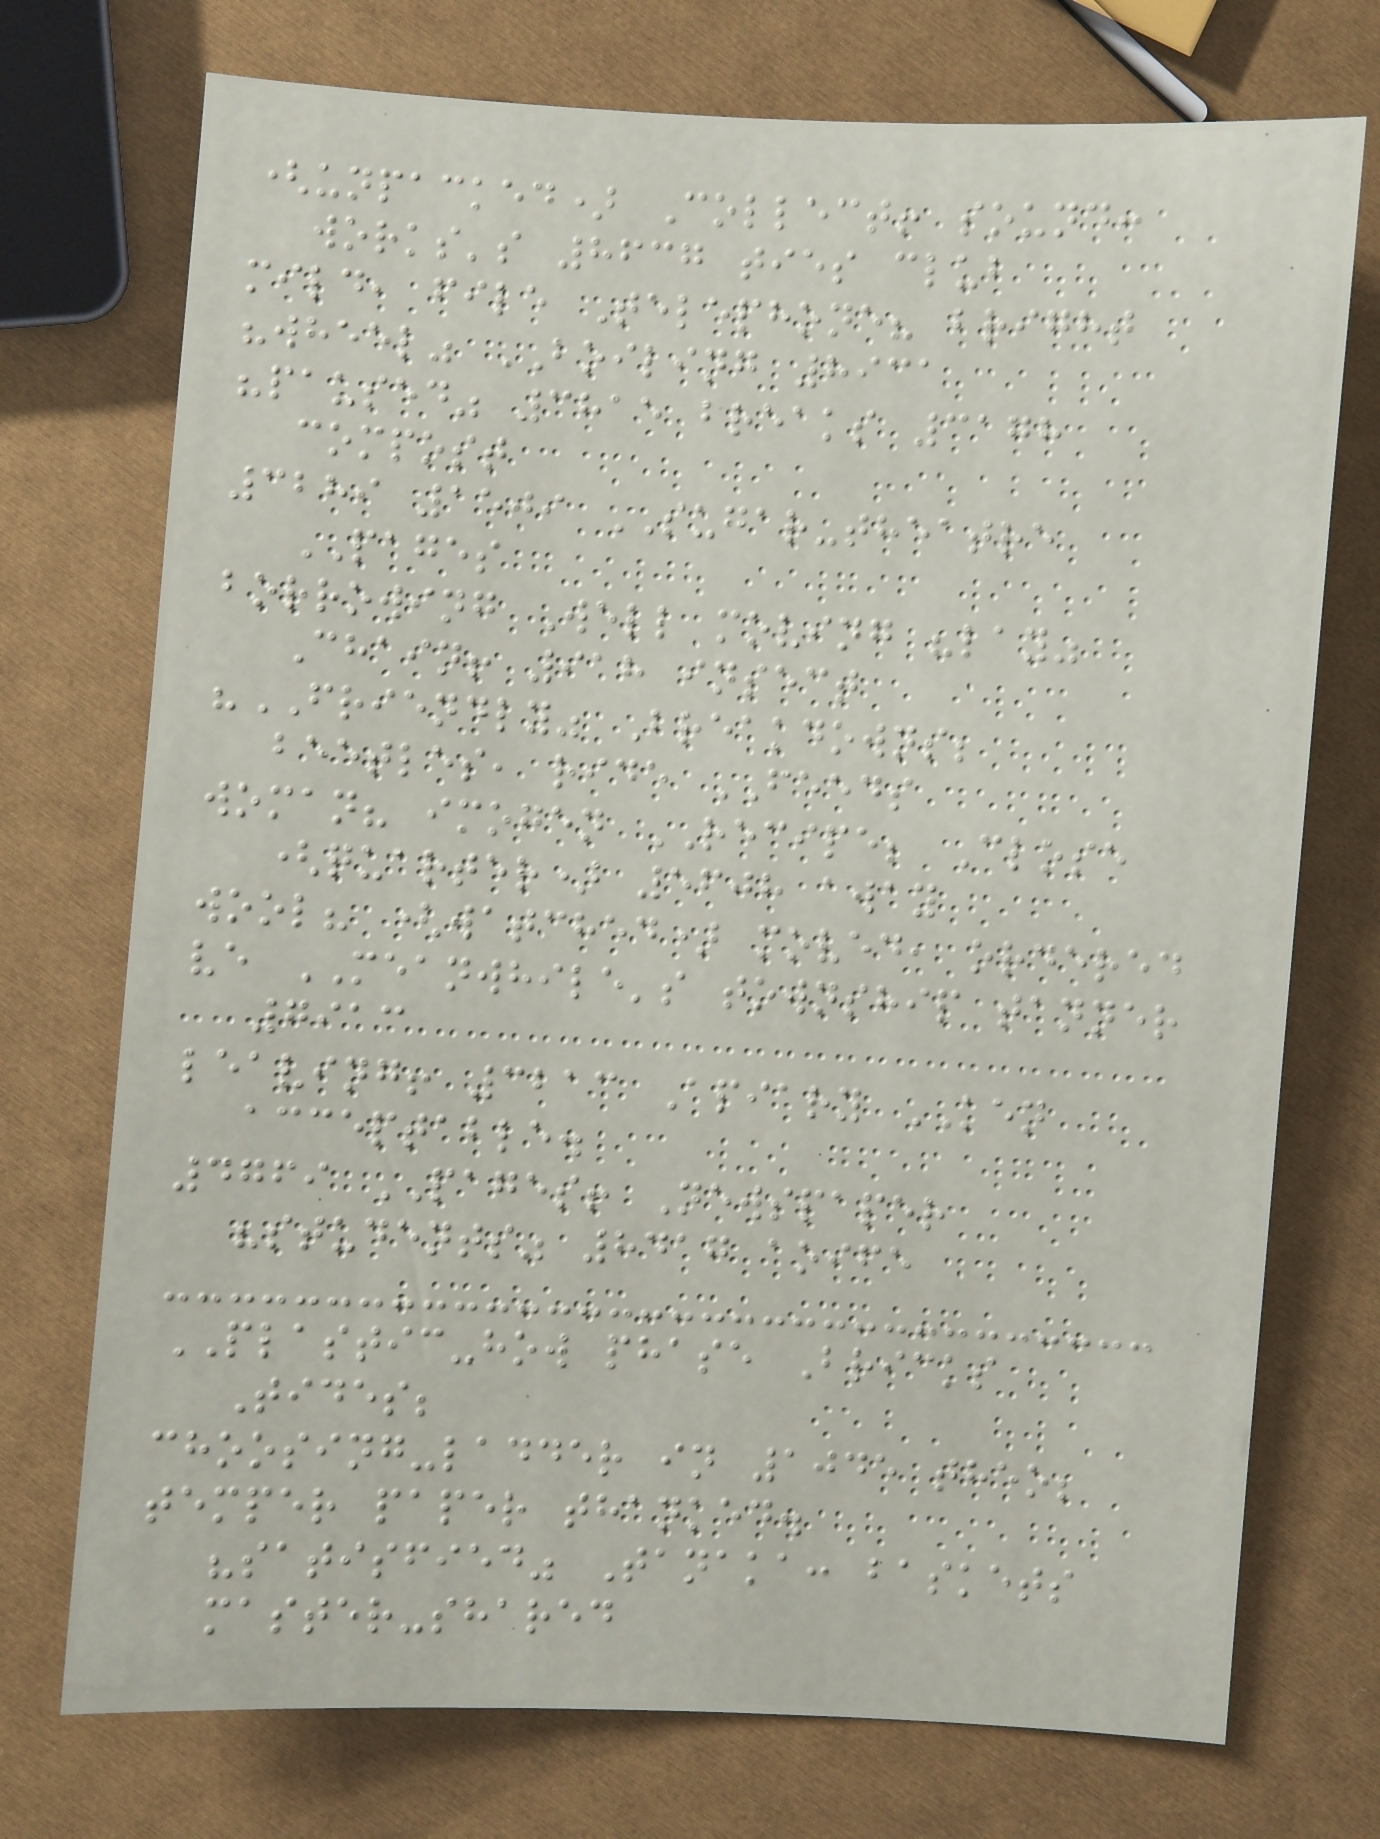(unpacked) Collect! sound:
works's 8637 ties club
mild, file Telephone? bright
"wheel" BOILING 8931
"paused" 3815 breaks 3178
compost
3289 1509 SUGAR-theatre
PAGES
borrowing Well moving "lay"
Chain! 918 insect
"FRIENDLY" Breakdowns;
beetles, ride FEEDS
woman? imogen RECIPE; Close
(quarter) 5608 away
wool? (watched) moved, ordered
ve MEANWHILE's township tanner
7913
leaving! 3213 Apiary KEN
acceptable.
4769 PAGES! Newspaper
"students" 8417 aoife
PLASTIC-how phase Bricks
Tides;
choosing-ladder in 1045 theo;
temper paper thanked.
"satisfied" Tanaka: baskets
master-shared
